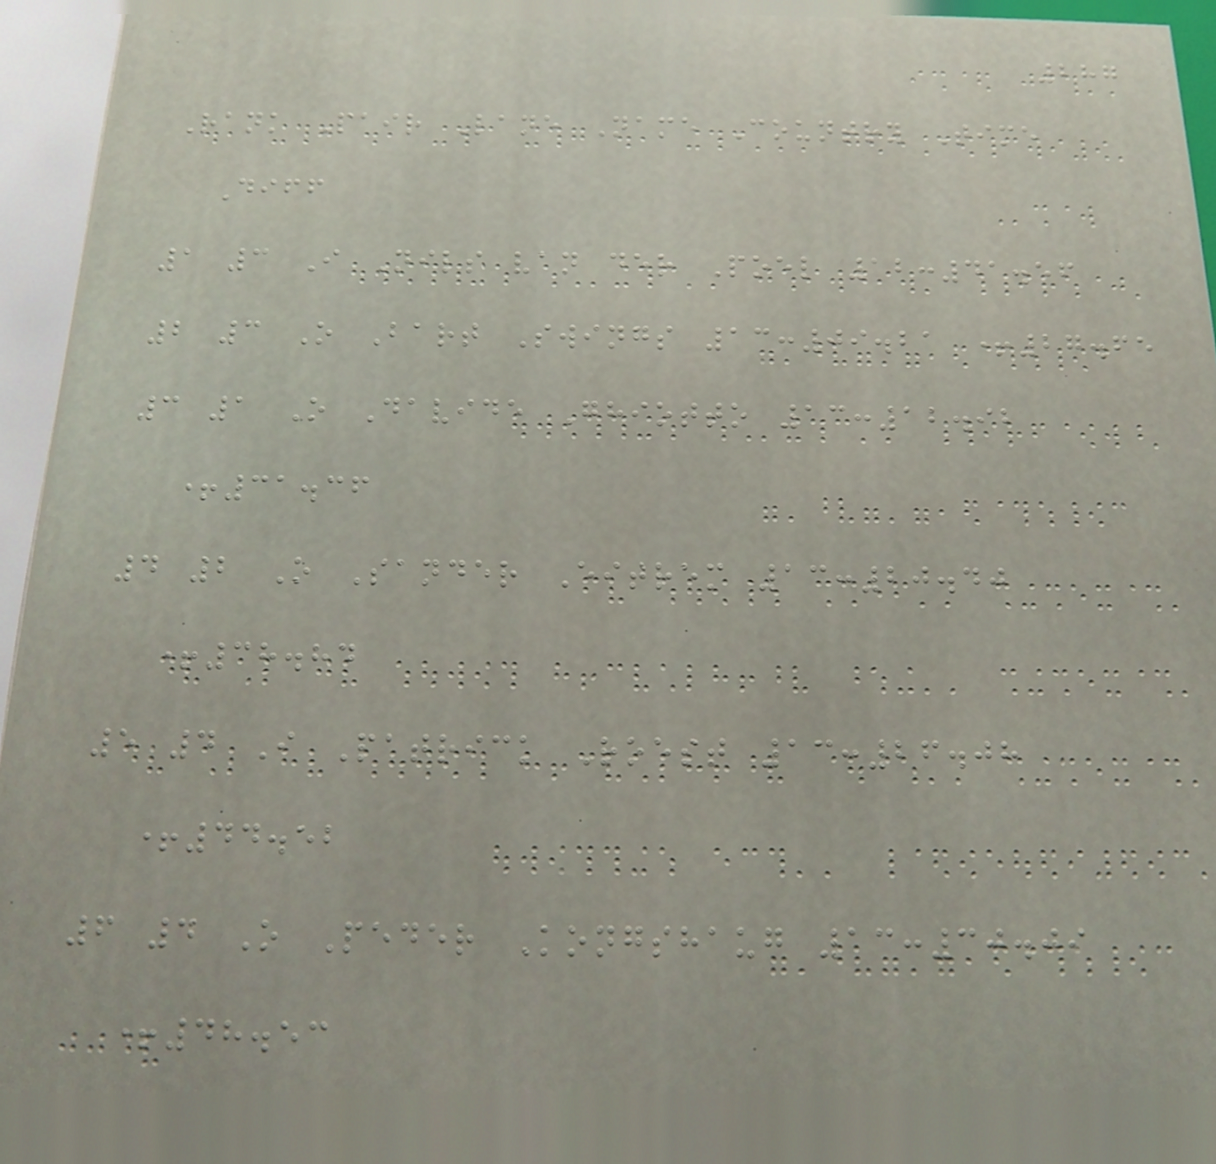287
Rank Pair Lane Name Country Time
Diff
1 3 I Nils van der Poel 12:41.56
2 3 O Bart Swings 13:09.21 +27.65
3 1 O Davide Ghiotto 13:12.92
+31.36
4 2 O Sander Eitrem 13:20.40
+38.84
5 4 I Patrick Roest 13:26.08
+44.52
6 4 O Peder Kongshaug 13:30.09
+48.53
